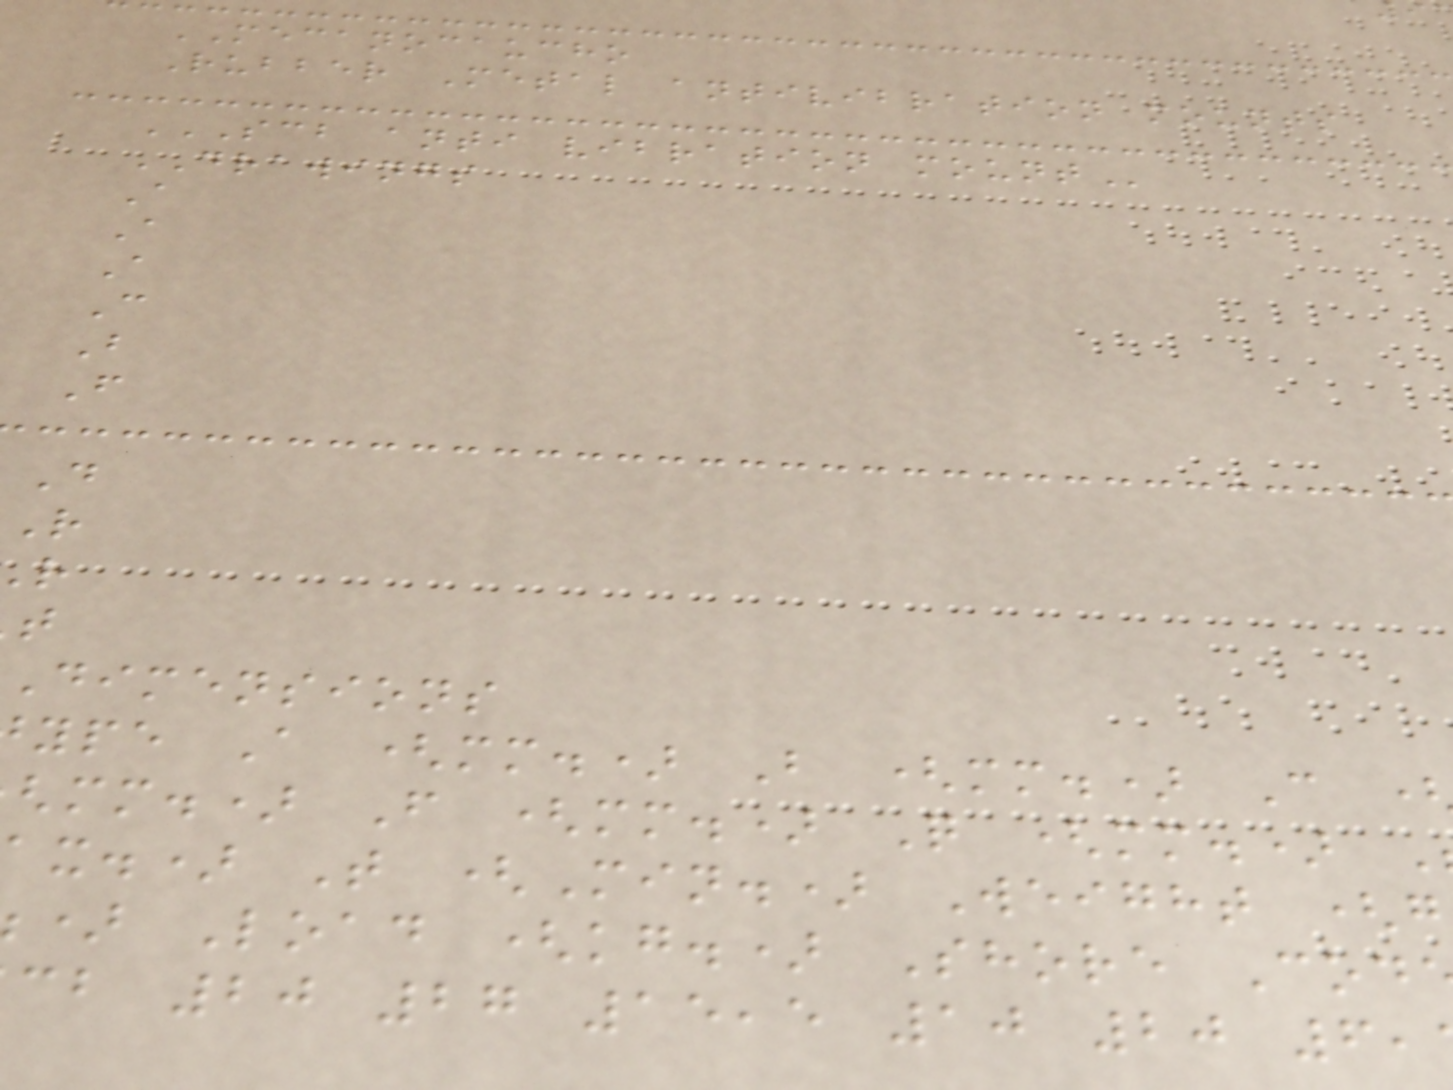MECANOCAUCHO
Rubber Metal antivibration mounts
SCB ANTI VIBRATION MOUNT
DRAWINGS
A
A
A
C
B
F
D
R
dimensions
ype A (mm.) B (mm.) C
mm.) F (mm.) Q (mm.)
x.) T (Min.) Weight (g
) Load (kg.) Shore Cod
cb 20 27 15,5 10 20 6,
